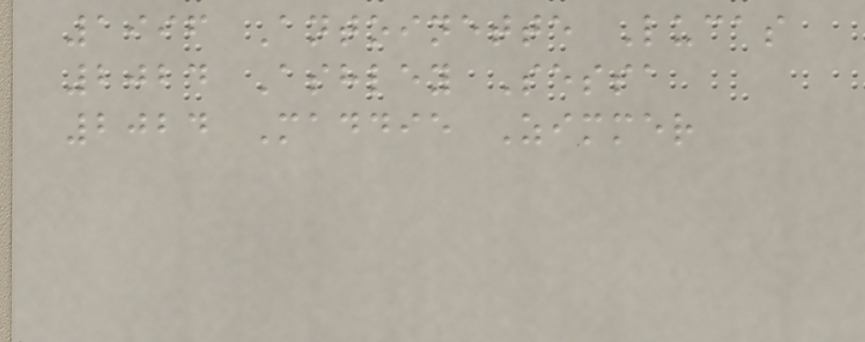1996 Antoinette Lucas
2024 Ashley Sessa
2024 Maddie Zimmer
